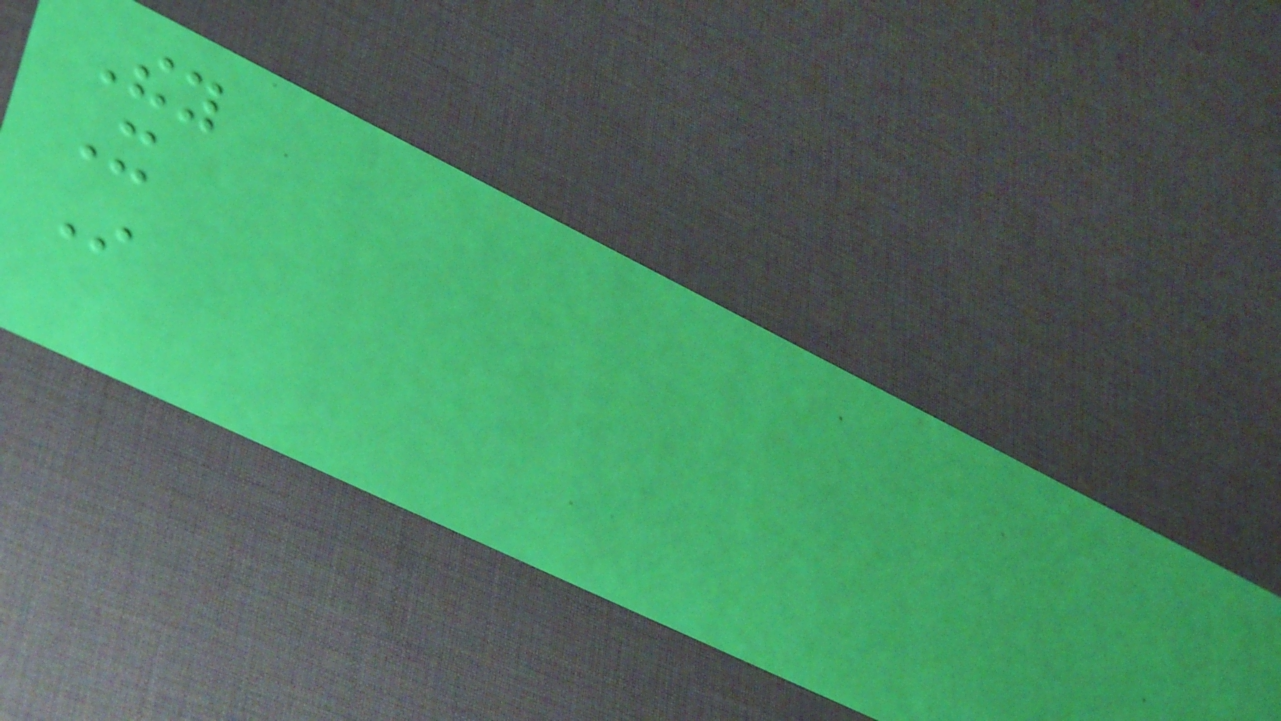They
It
In
